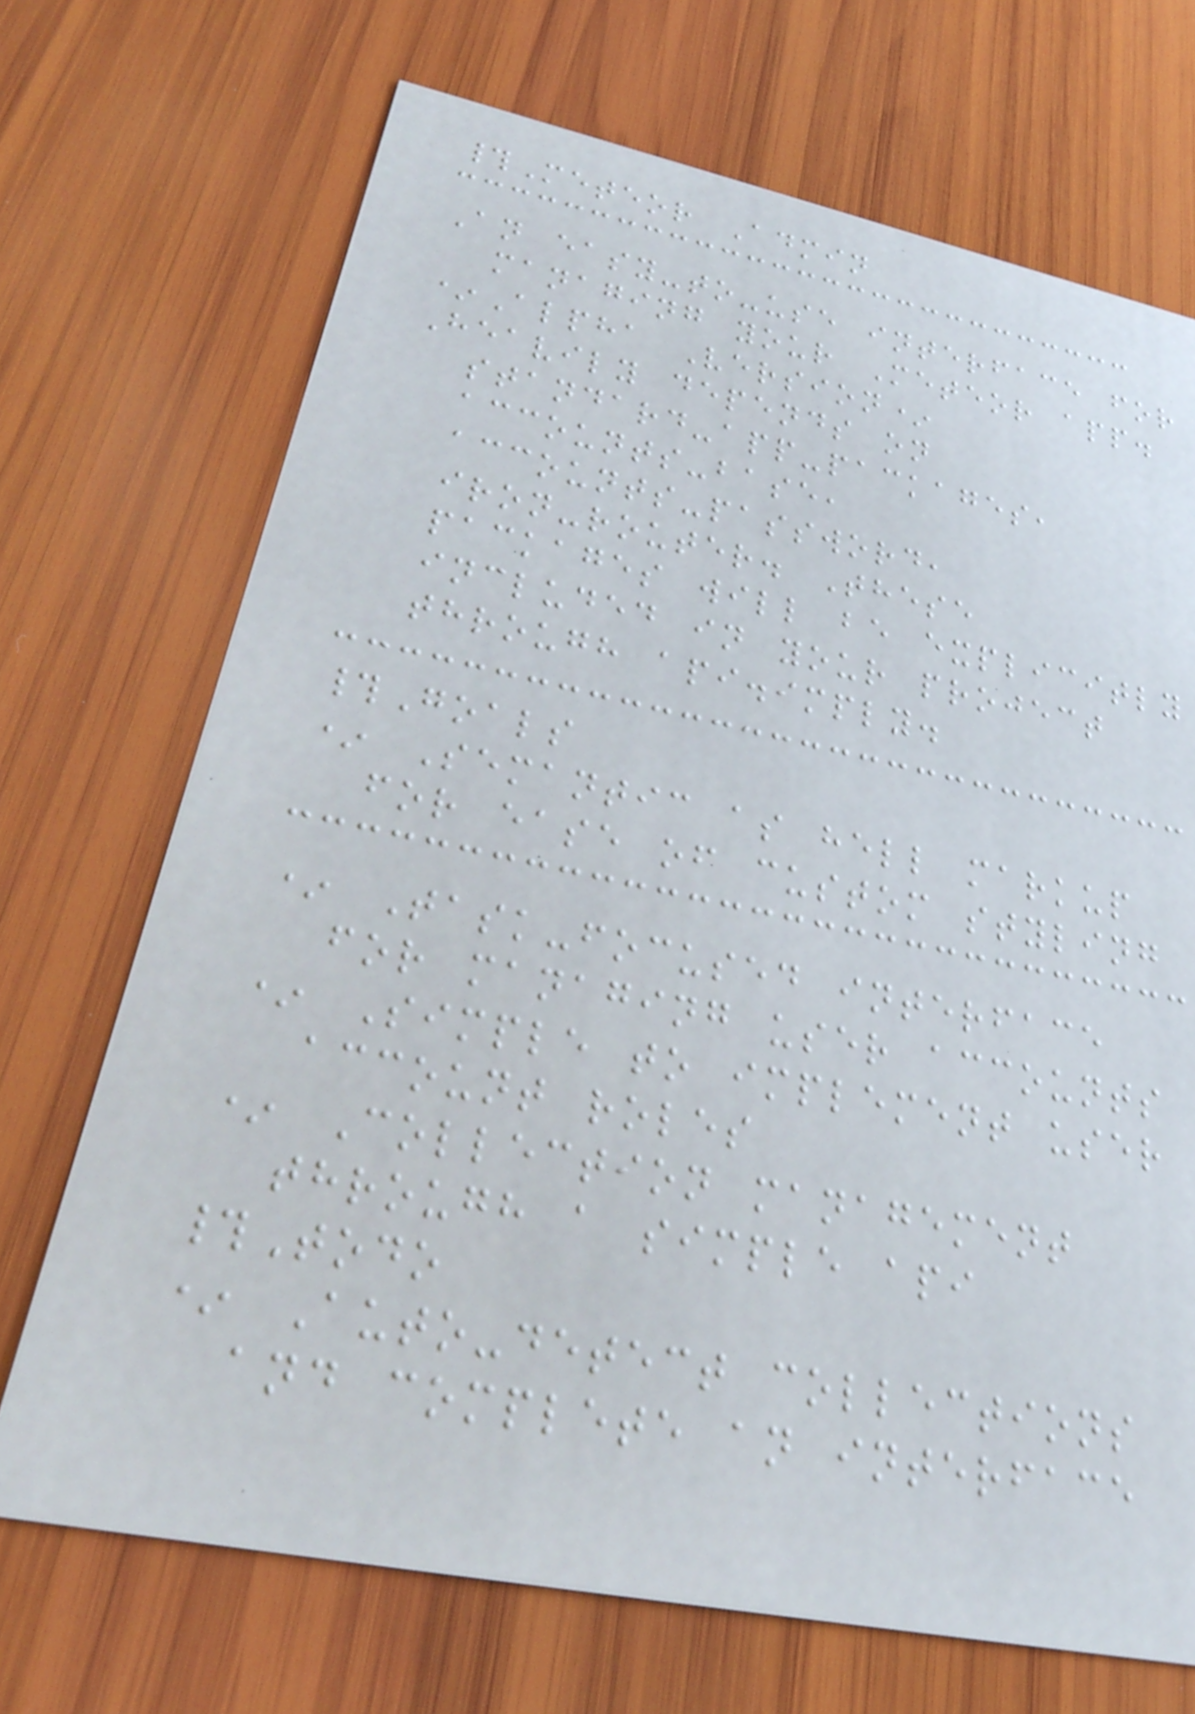#Meteor Admin
An easy-to-use interface for
managing your Meteor app.
*Alpha Version*
Heavily depends on
standard-app-packages,
accounts-base,
accounts-password,
iron-router. These
packages will be explicitly
included in your project
through api.imply.
#Goals
* Semantic as hell markup
for ease of custom styling
* Task-focused interface
for managing user accounts
* Simple to implement user
account roles
* Collection management
through a simple api
#Todo
* Auto-detect collections
and complete an interface
